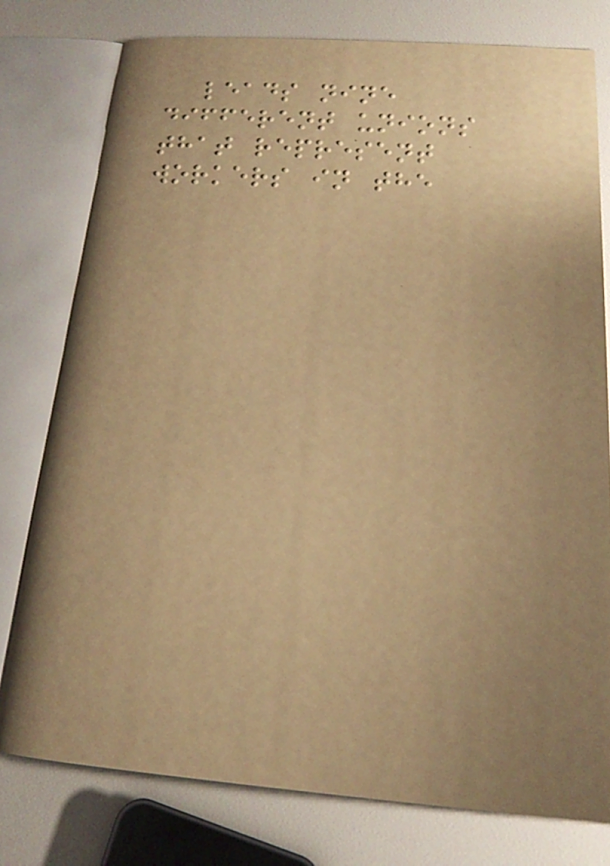leads nine
different unions
that represent
workers in the
